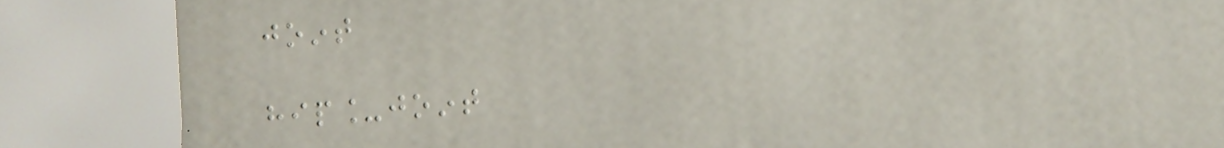joint
hip_joint
